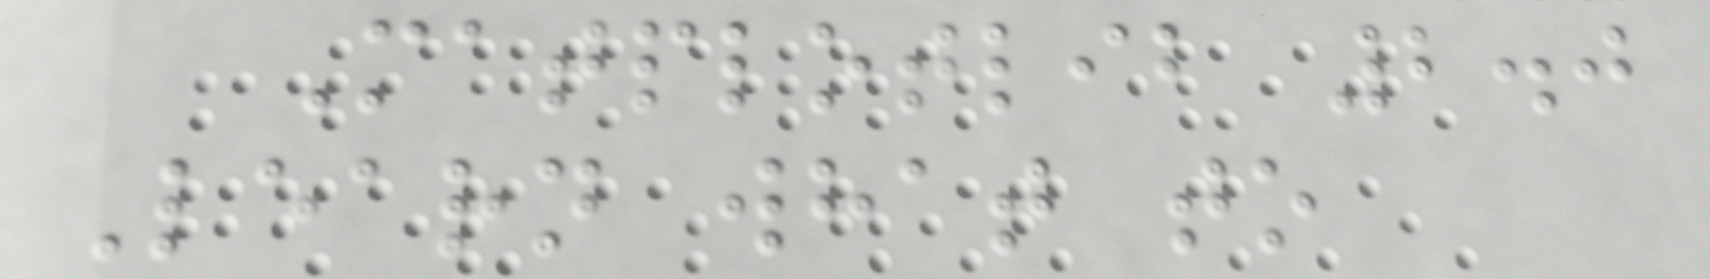Matplotlib 2.0
Learn what to
